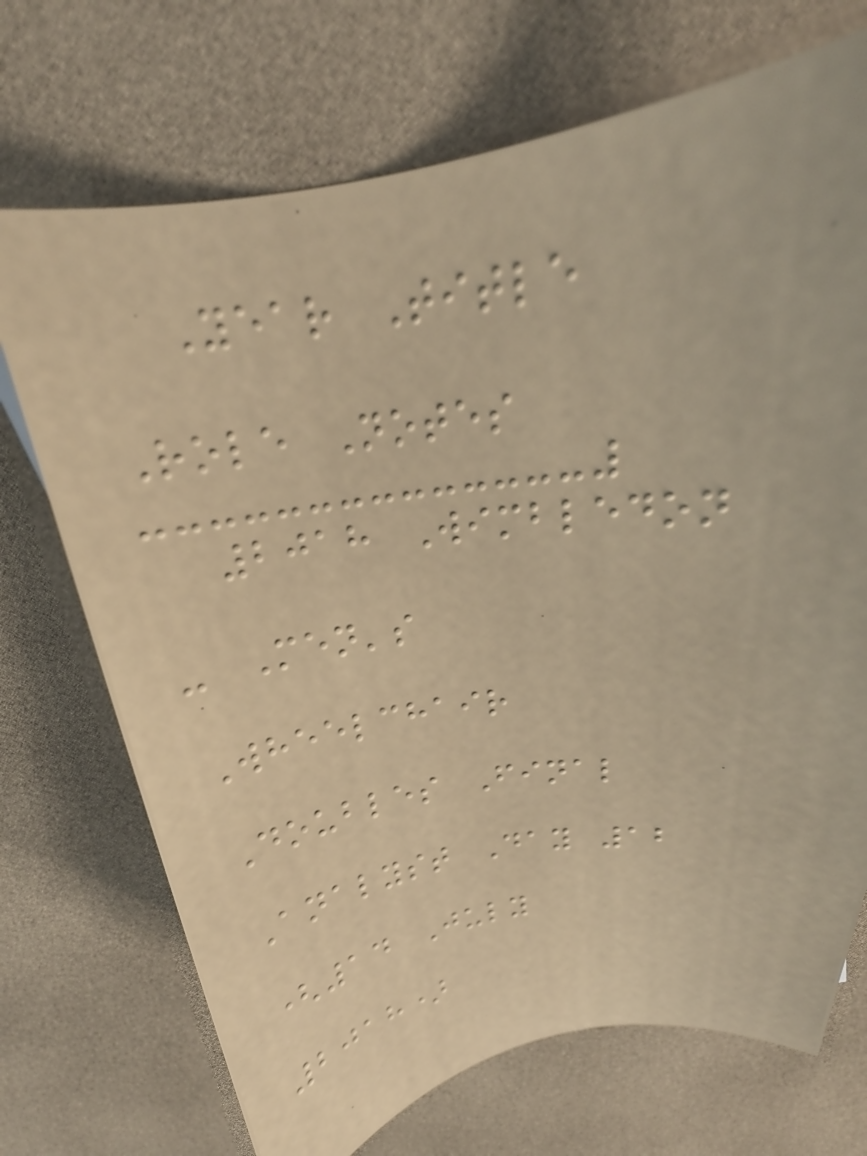Year Title
Role Notes
2018 Wimbledon
- Men's
Wheelchair
Doubles Final
Analyst Day 12
(14 July
2018)
